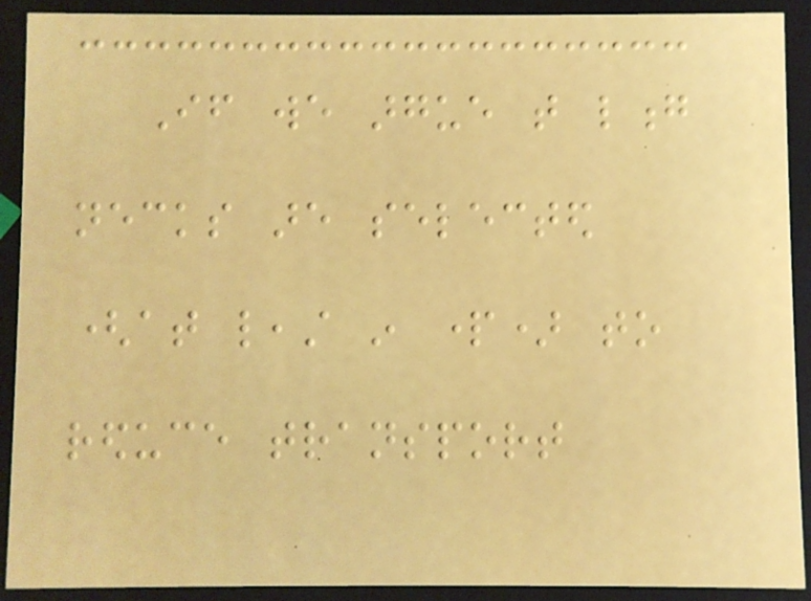If we argue that long
necks are selected
(at least in part) to
reduce transport
